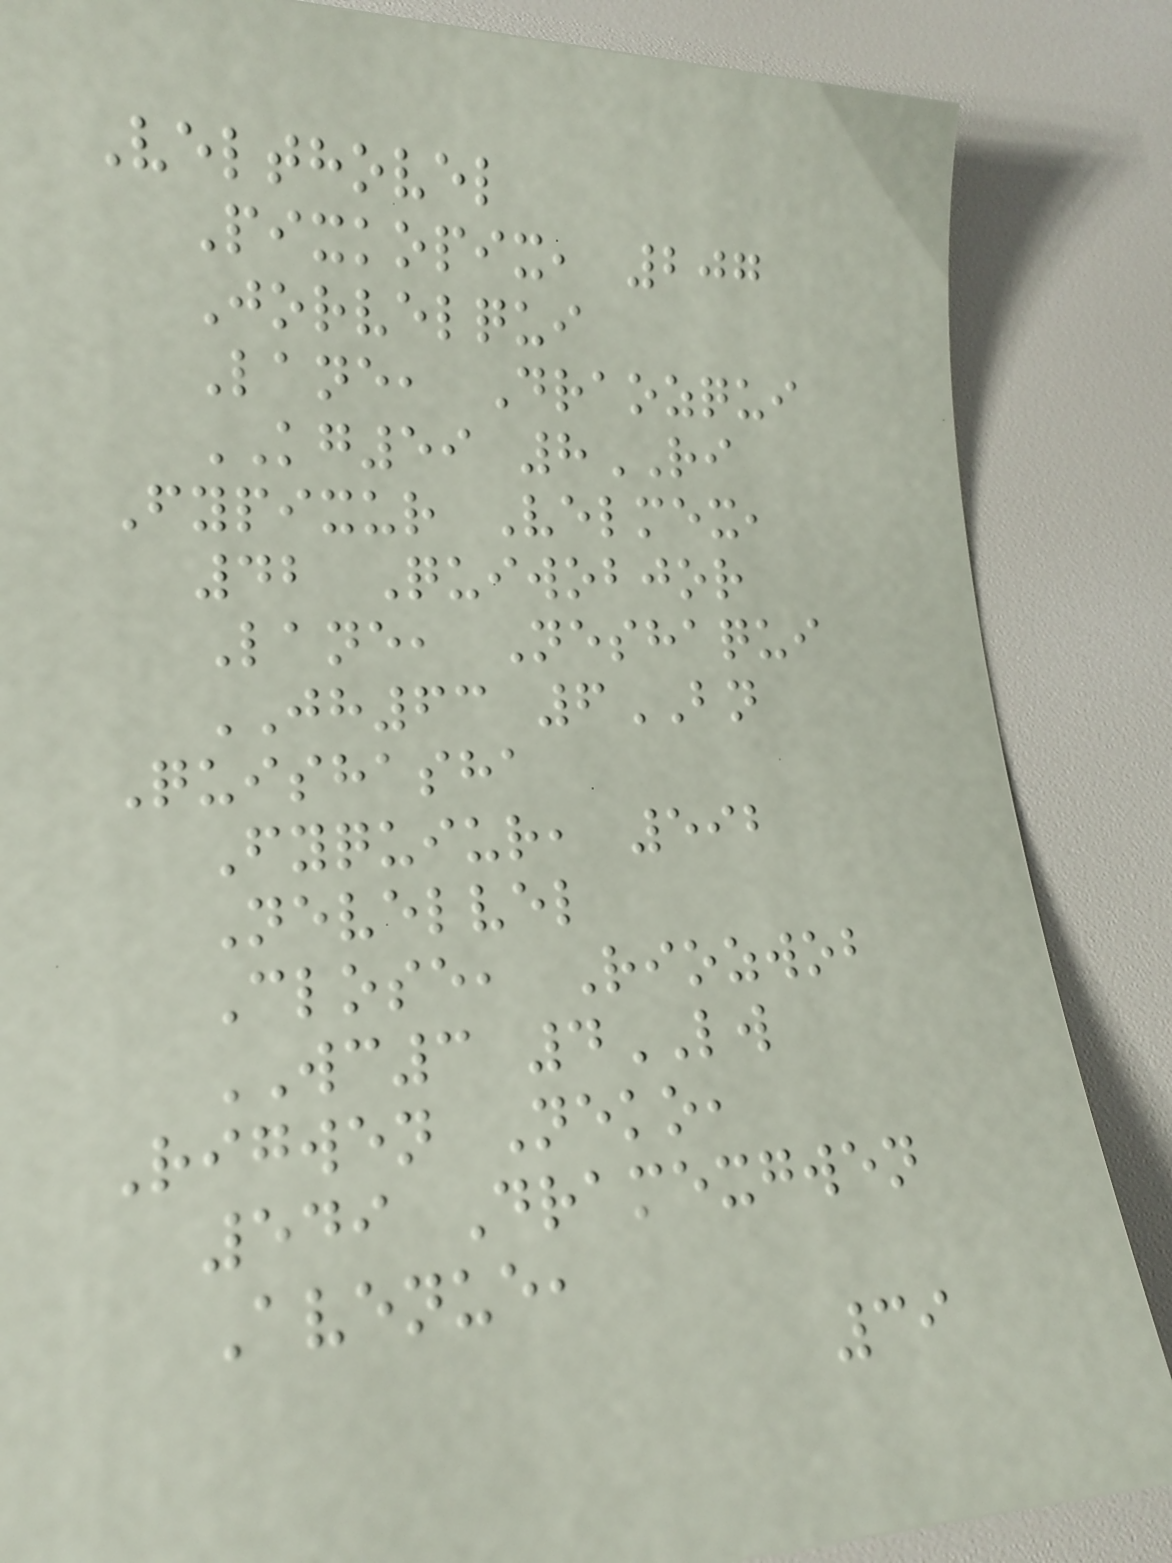Velthovel
Pixkopix, 207
Jorvelqui
Lane, Draozqui
KG59 8RI
Fypixur Velmex,
42 Quiwobjor
Lane, Neshaqui
JH63 6BN
Quishasha
Fyquiur, 592
Nevelvel
Close, Riozwob
WC3 4LW
Rigwen Neko,
549 Dramexgwen
Avenue,
39
